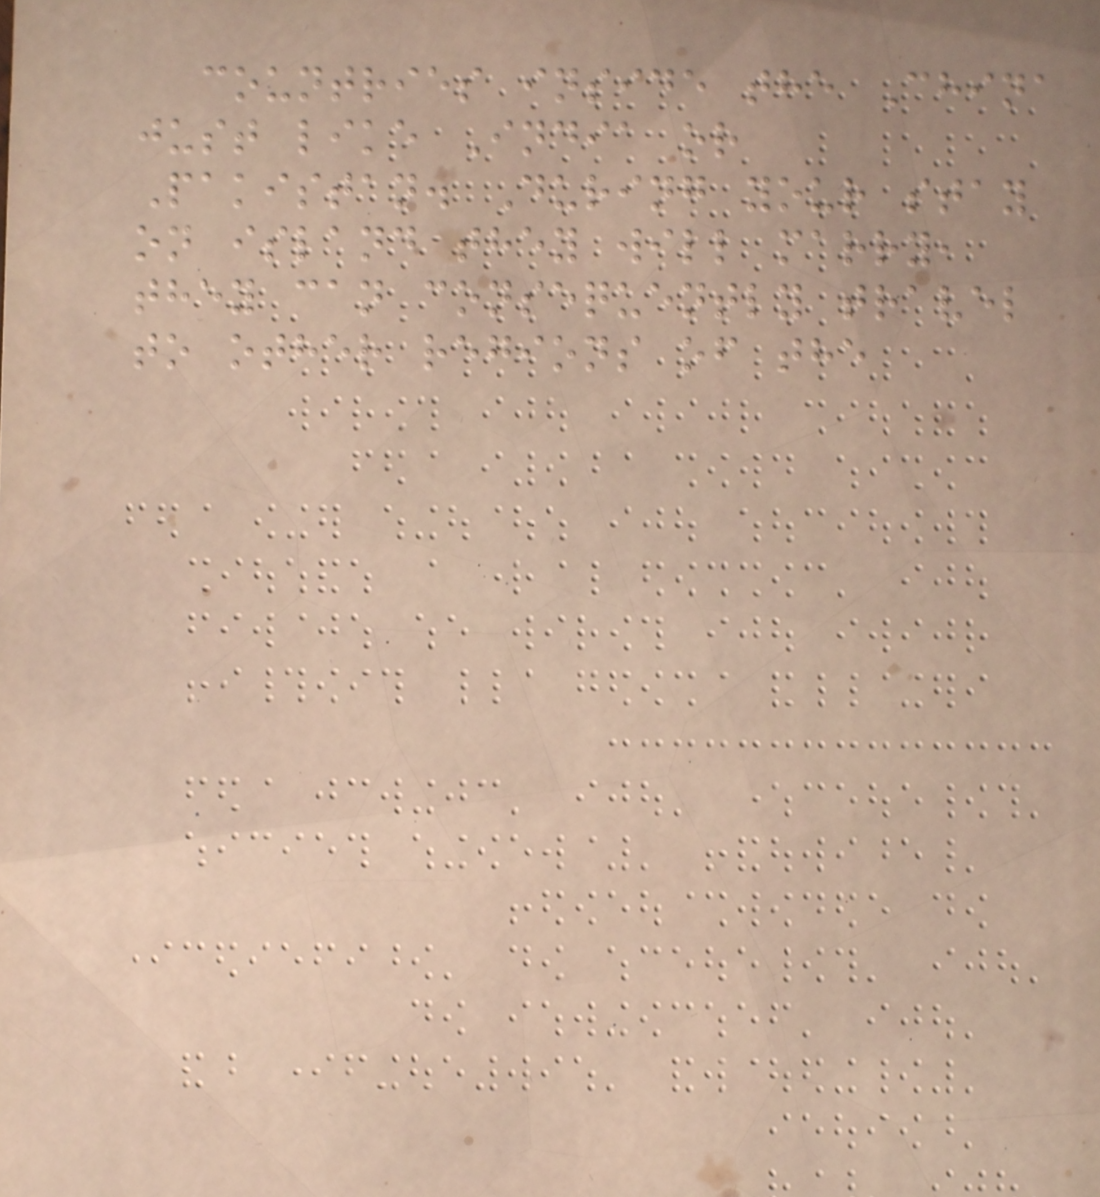countries inside the China
just like India or
Pakistan. During your stay
on island they will marry,
they can consequently travel
to other regions of the
